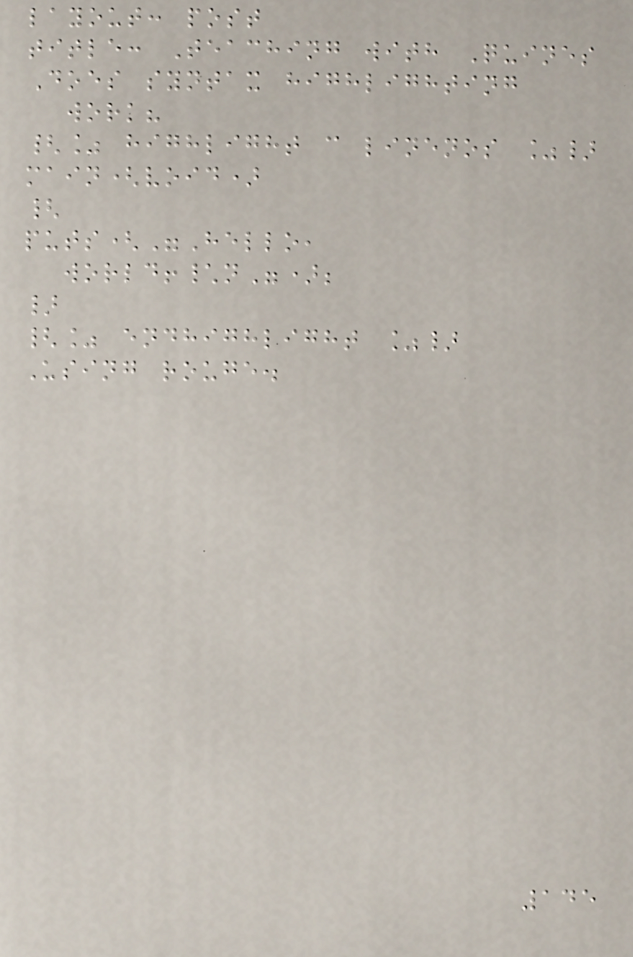layout: post
title: Teaching with Quines
Does syntax highlighting
work?
{% highlight c linenos %}
main(void)
{
puts("Hello,
world!\n");
}
{% endhighlight %}
Using rouge.
145
